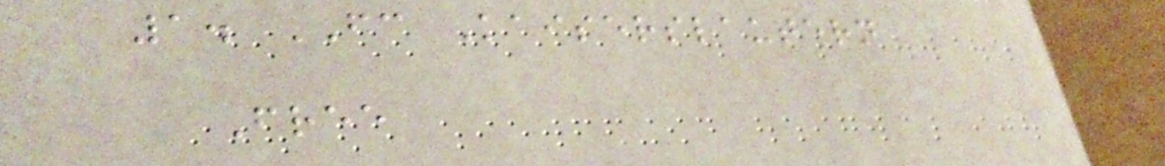1. FC Kaiserslautern
Free
